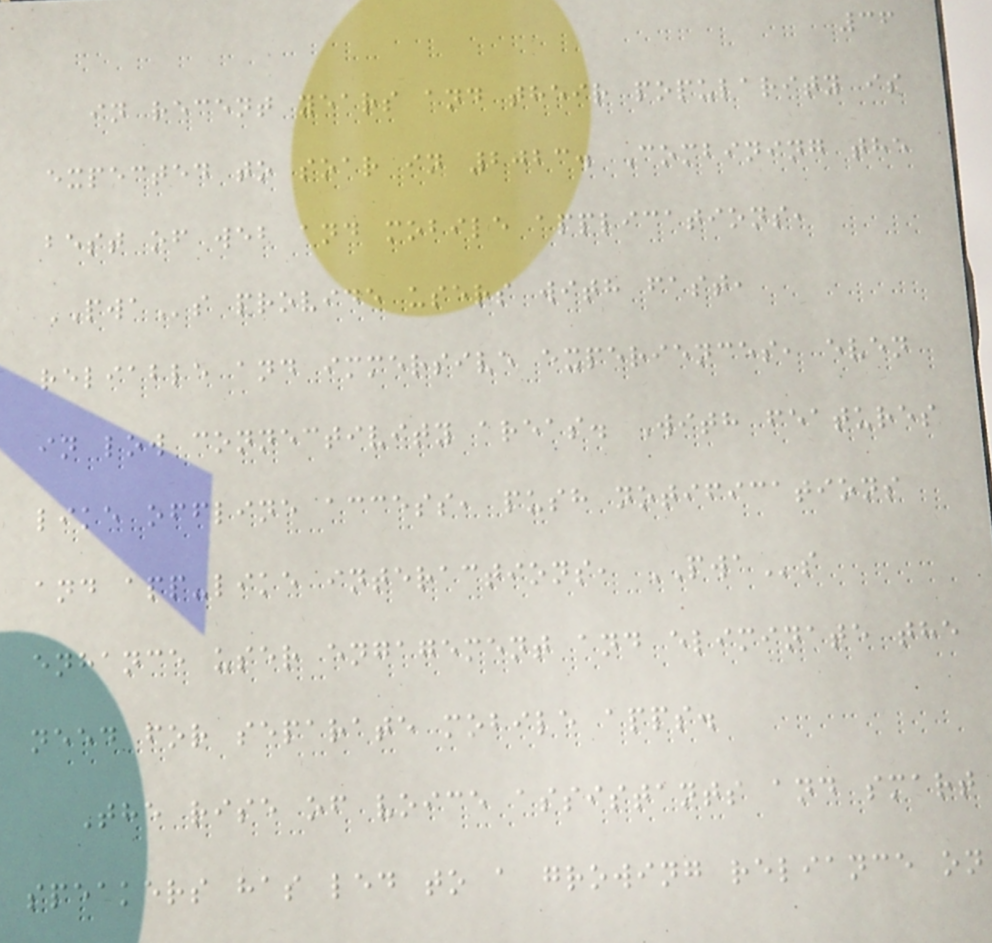36
in recent years and their popularity is
expected to soar in 2023. Combining the
best of web and mobile applications,
PWAs provide users with fast,
reliable and immersive experiences, even
in low connectivity areas. With features
like offline access, push notifications
and app-like interactions, PWAs
enhance user engagement and eliminate the
need for separate mobile apps.
The rise of voice assistants and smart
speakers has led to a growing reliance on
